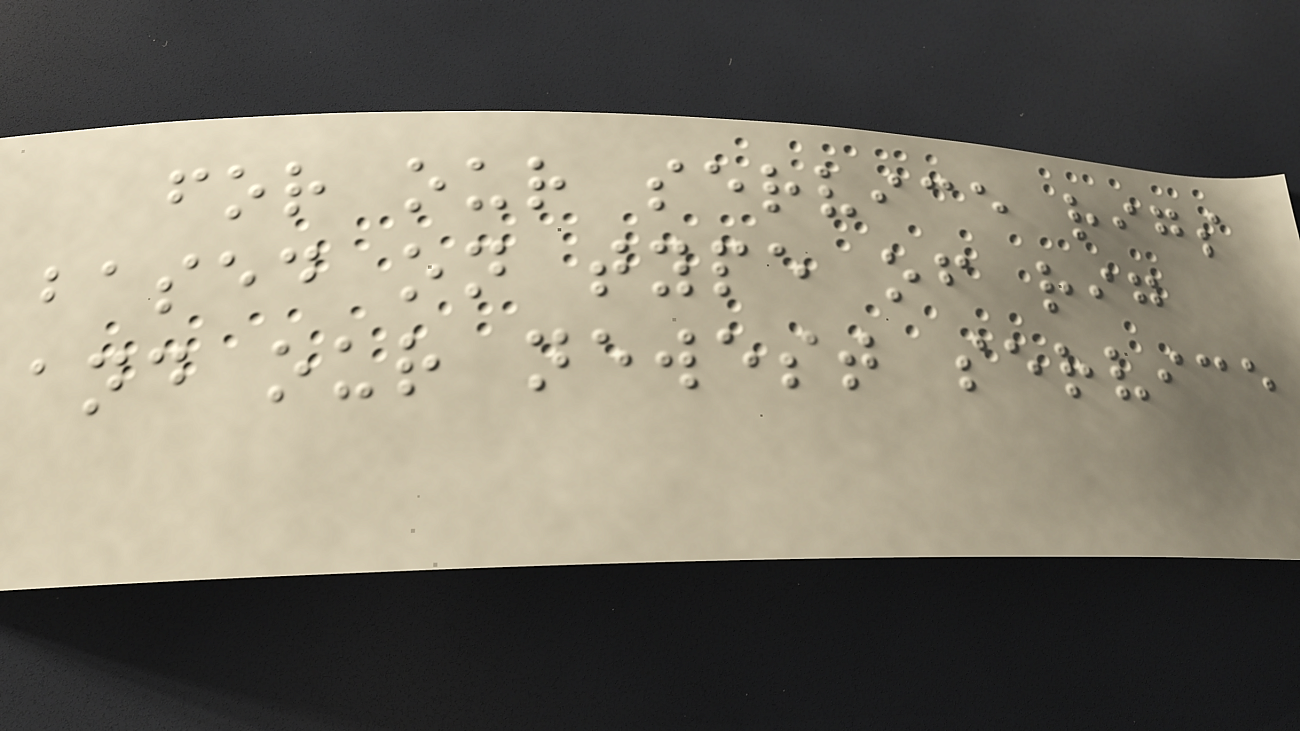for our service rigs
based on type of rig
and our newest service
